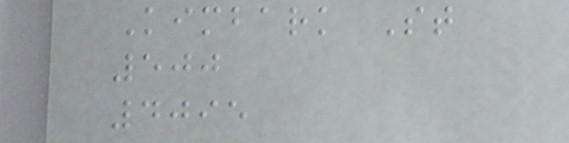Kimbark St
500
4095
